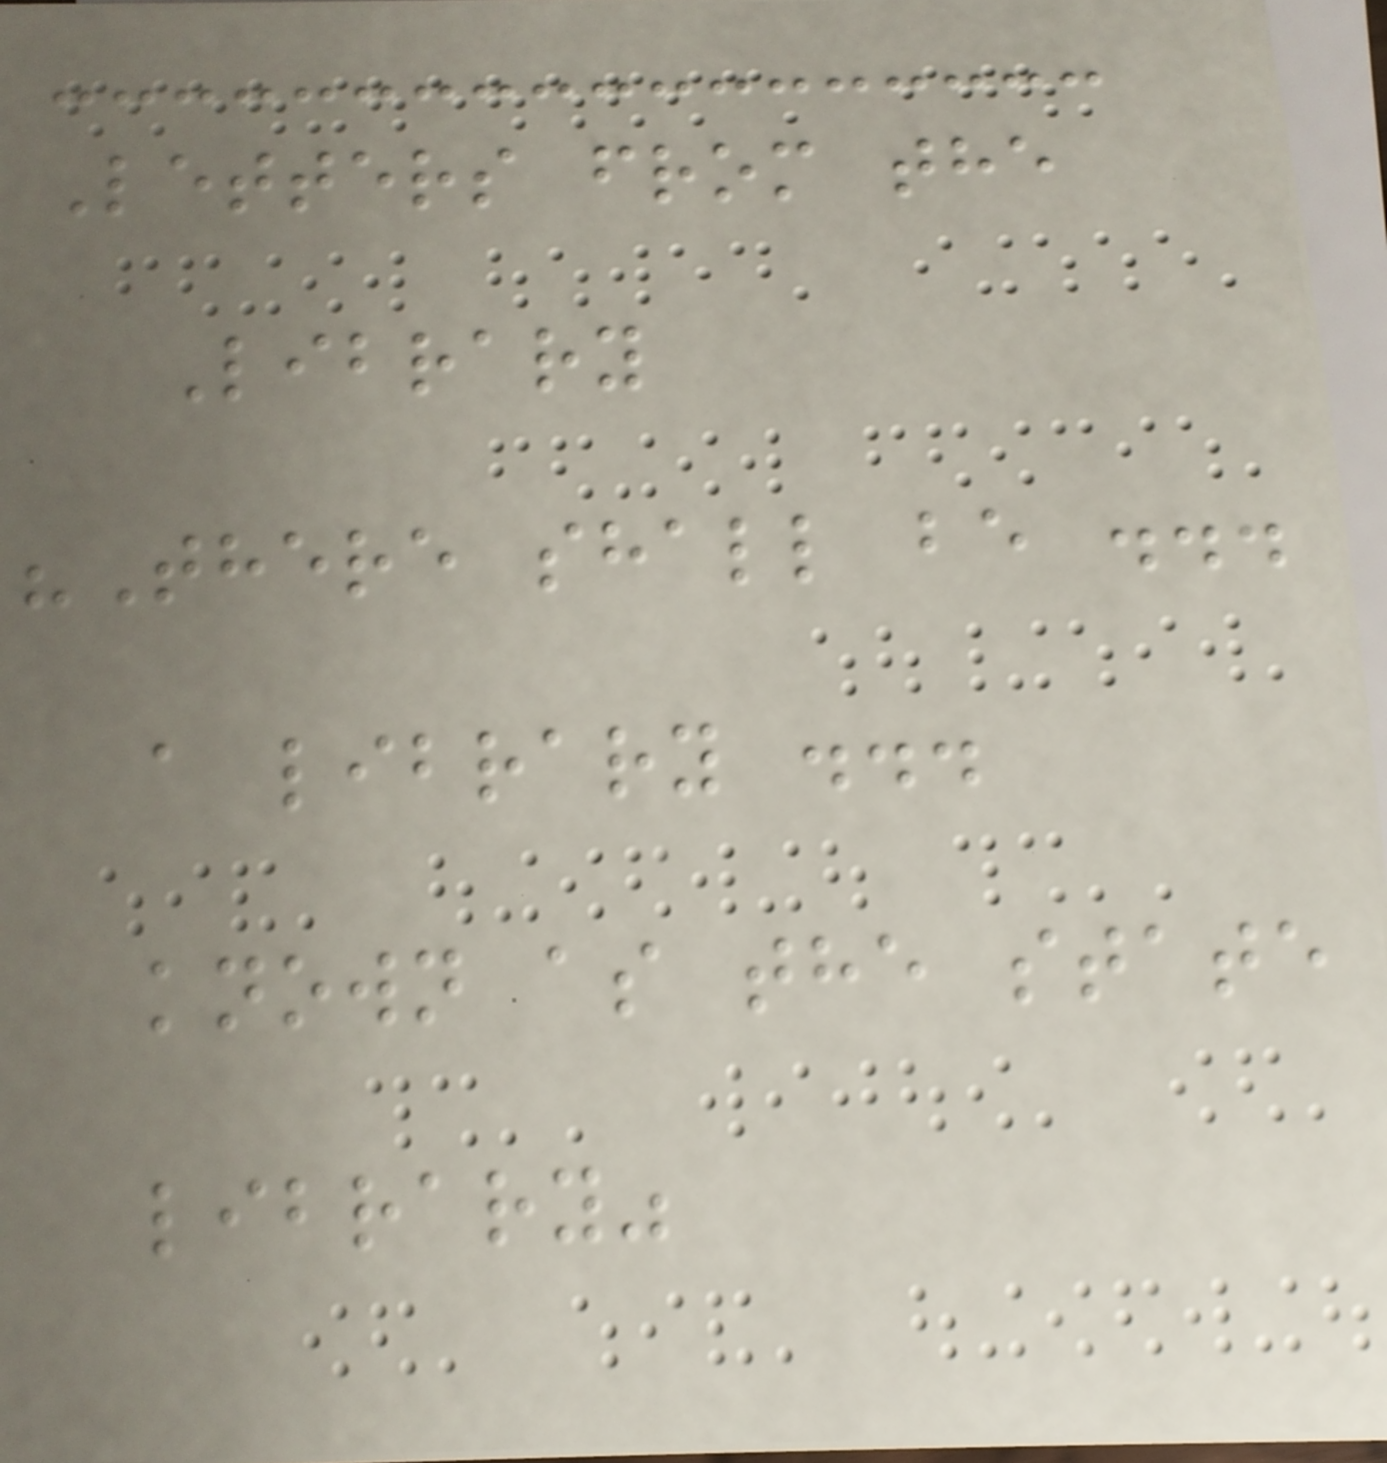Letters from the
Library
"There shall be ...
a library ...
known as the state
library"
